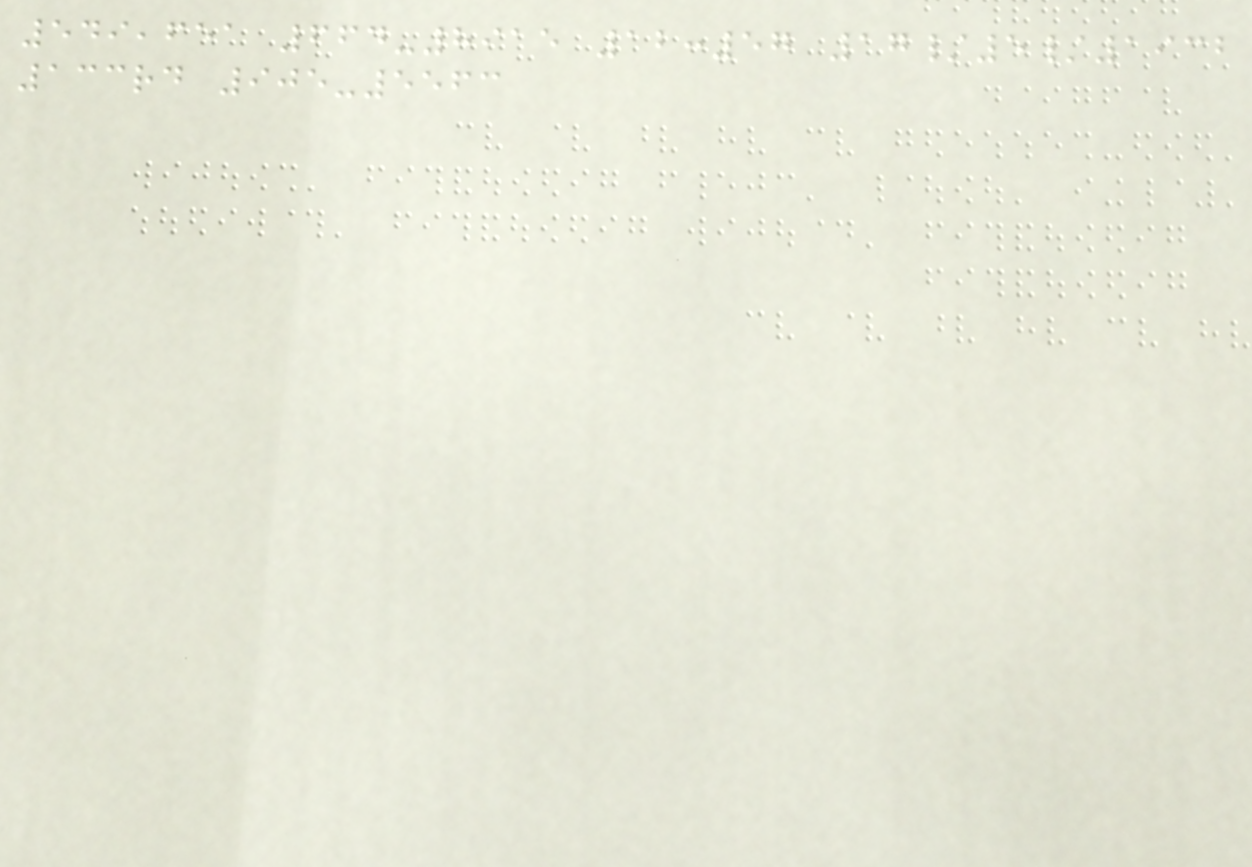549,651 664-8915 12:57 17/5/1932
133rd 905-5563
